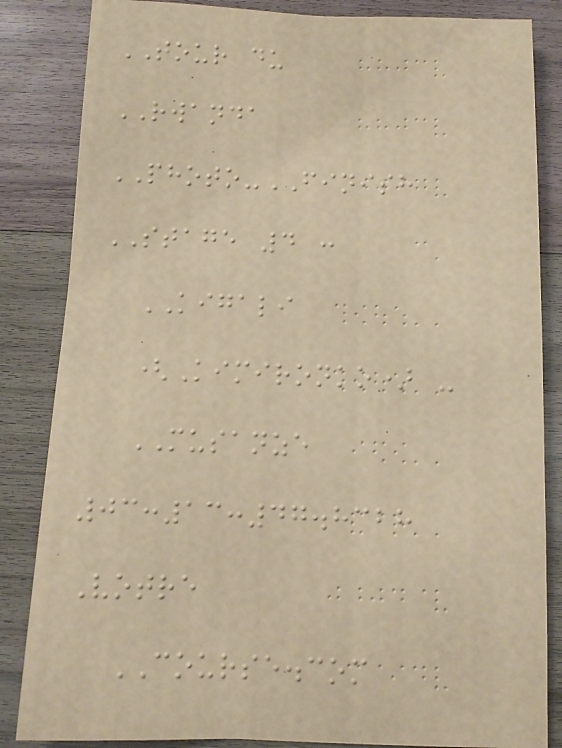TOUR du
RWANDA
PHOTO-FINISH
STAGE 4 :
KIGALI
(Kimironko) -
MUSANZE
03:13:47.8328
Votre
COURSE.com
